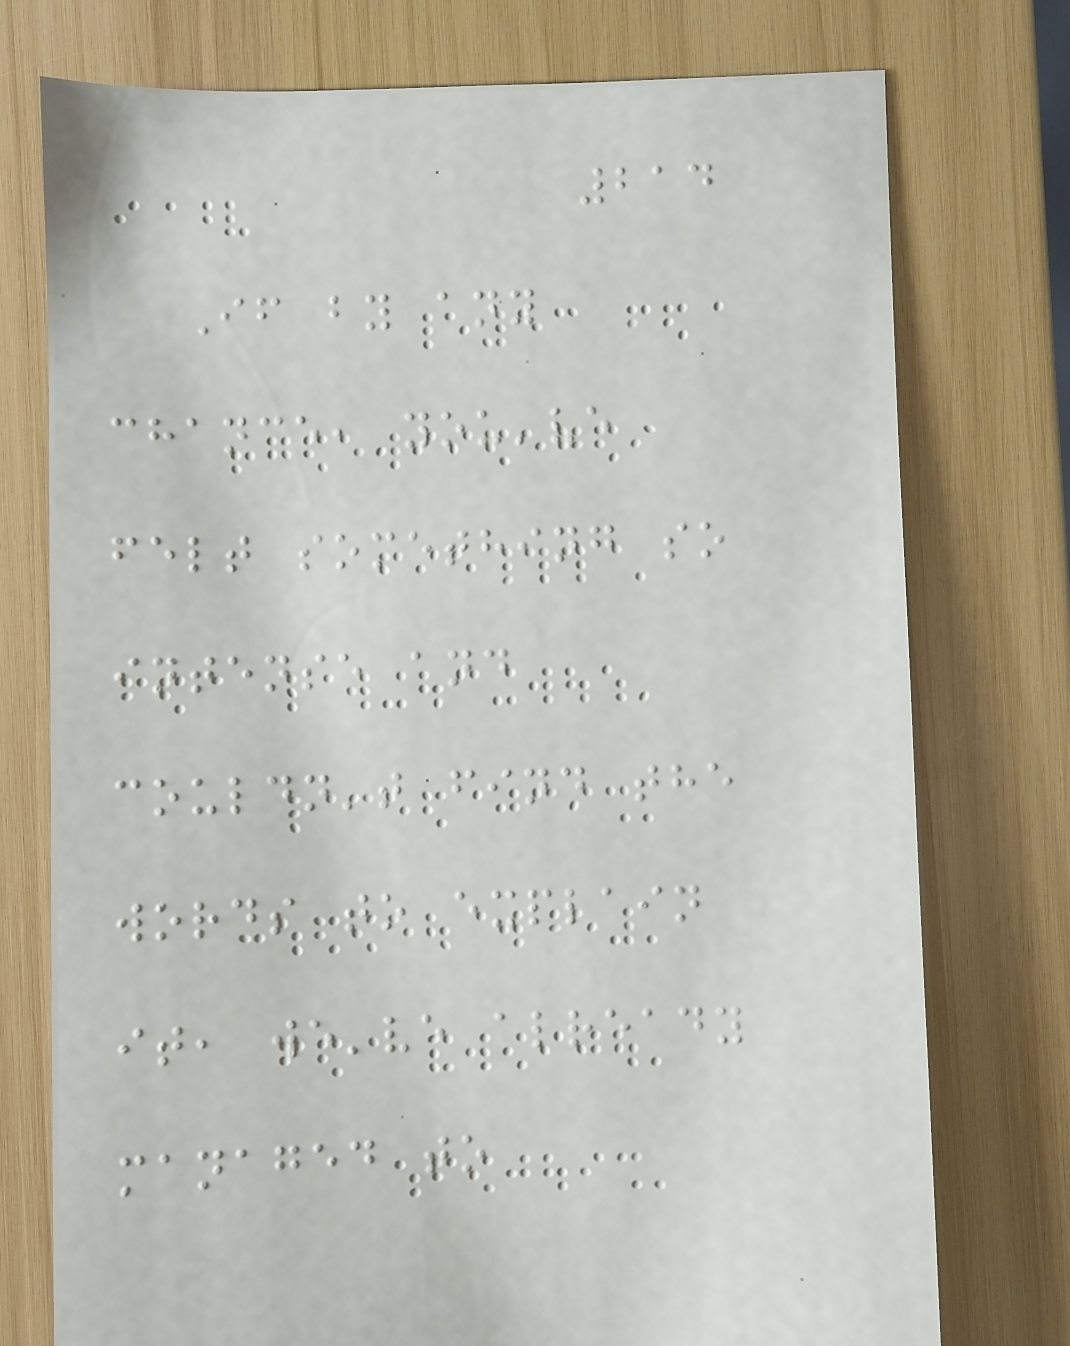214
If by any
chance, you've
felt something so
intense and
couldn't find the
words to explain
it, we've already
managed to
